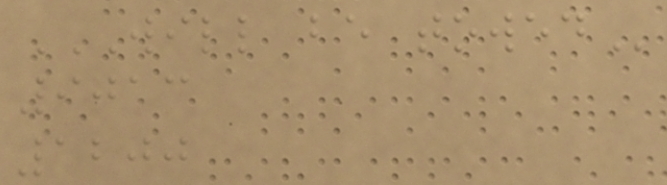WILL BE TOWED
9013
1200
